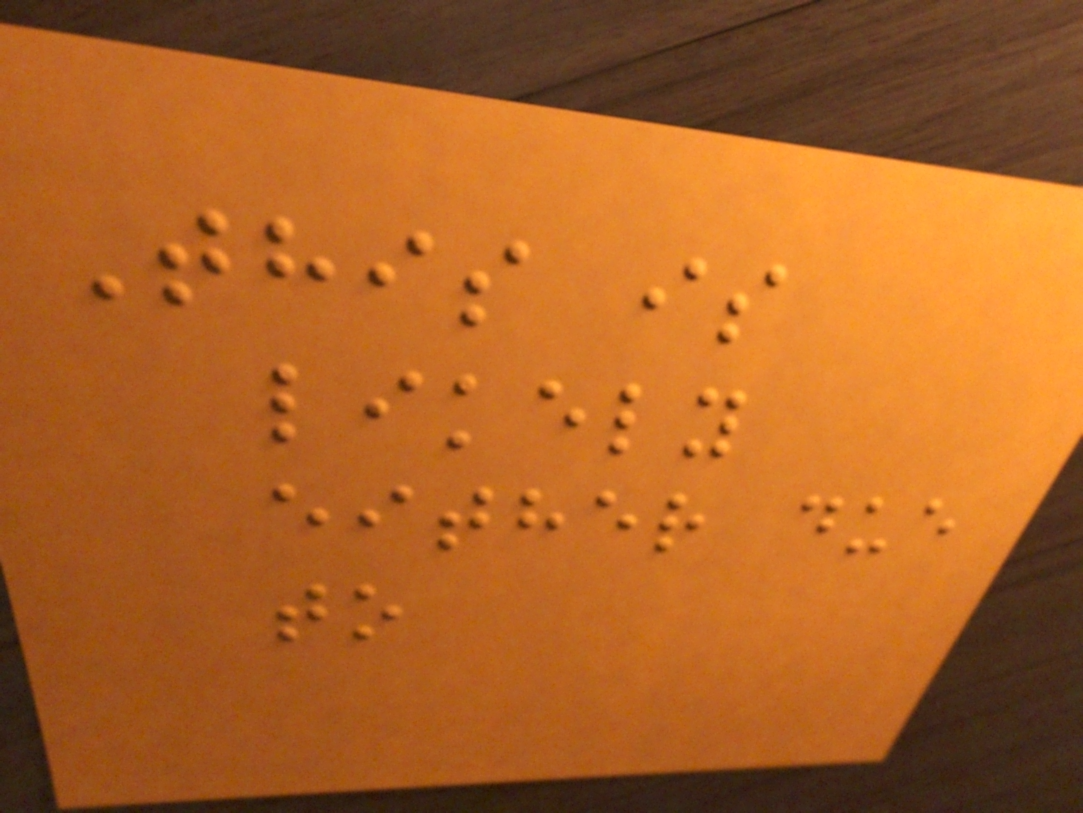This is
likely
either due
to
